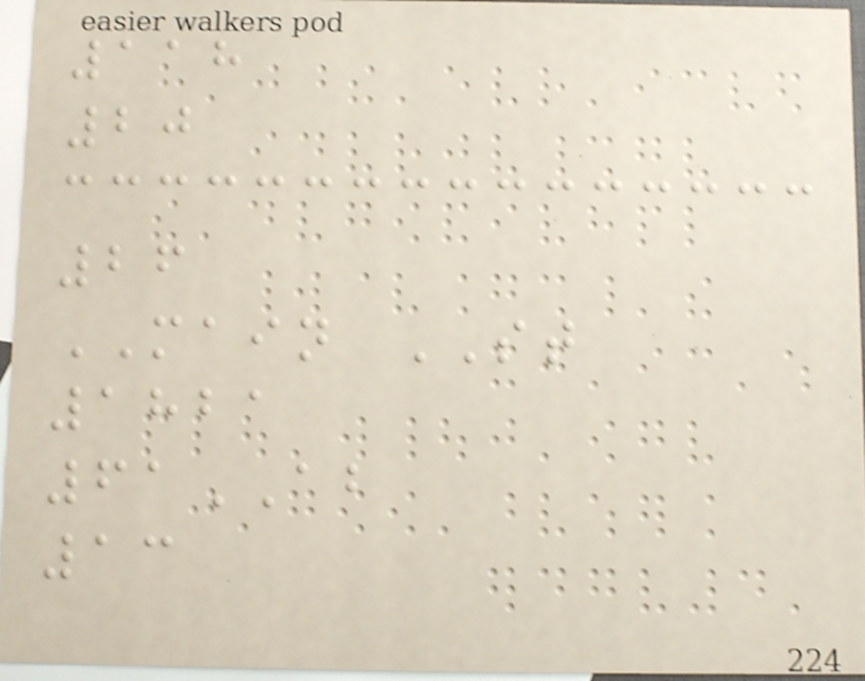118
20
26
MAIN ST
1821
61AB
13
